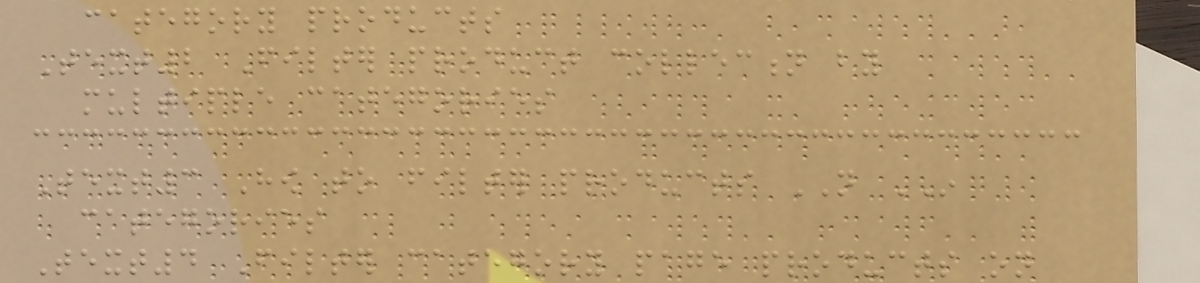category products
Text2 Filter product collection by
multiple categories
Text3 How to filter products NOT IN
categories
Text4 Filter category page products on
